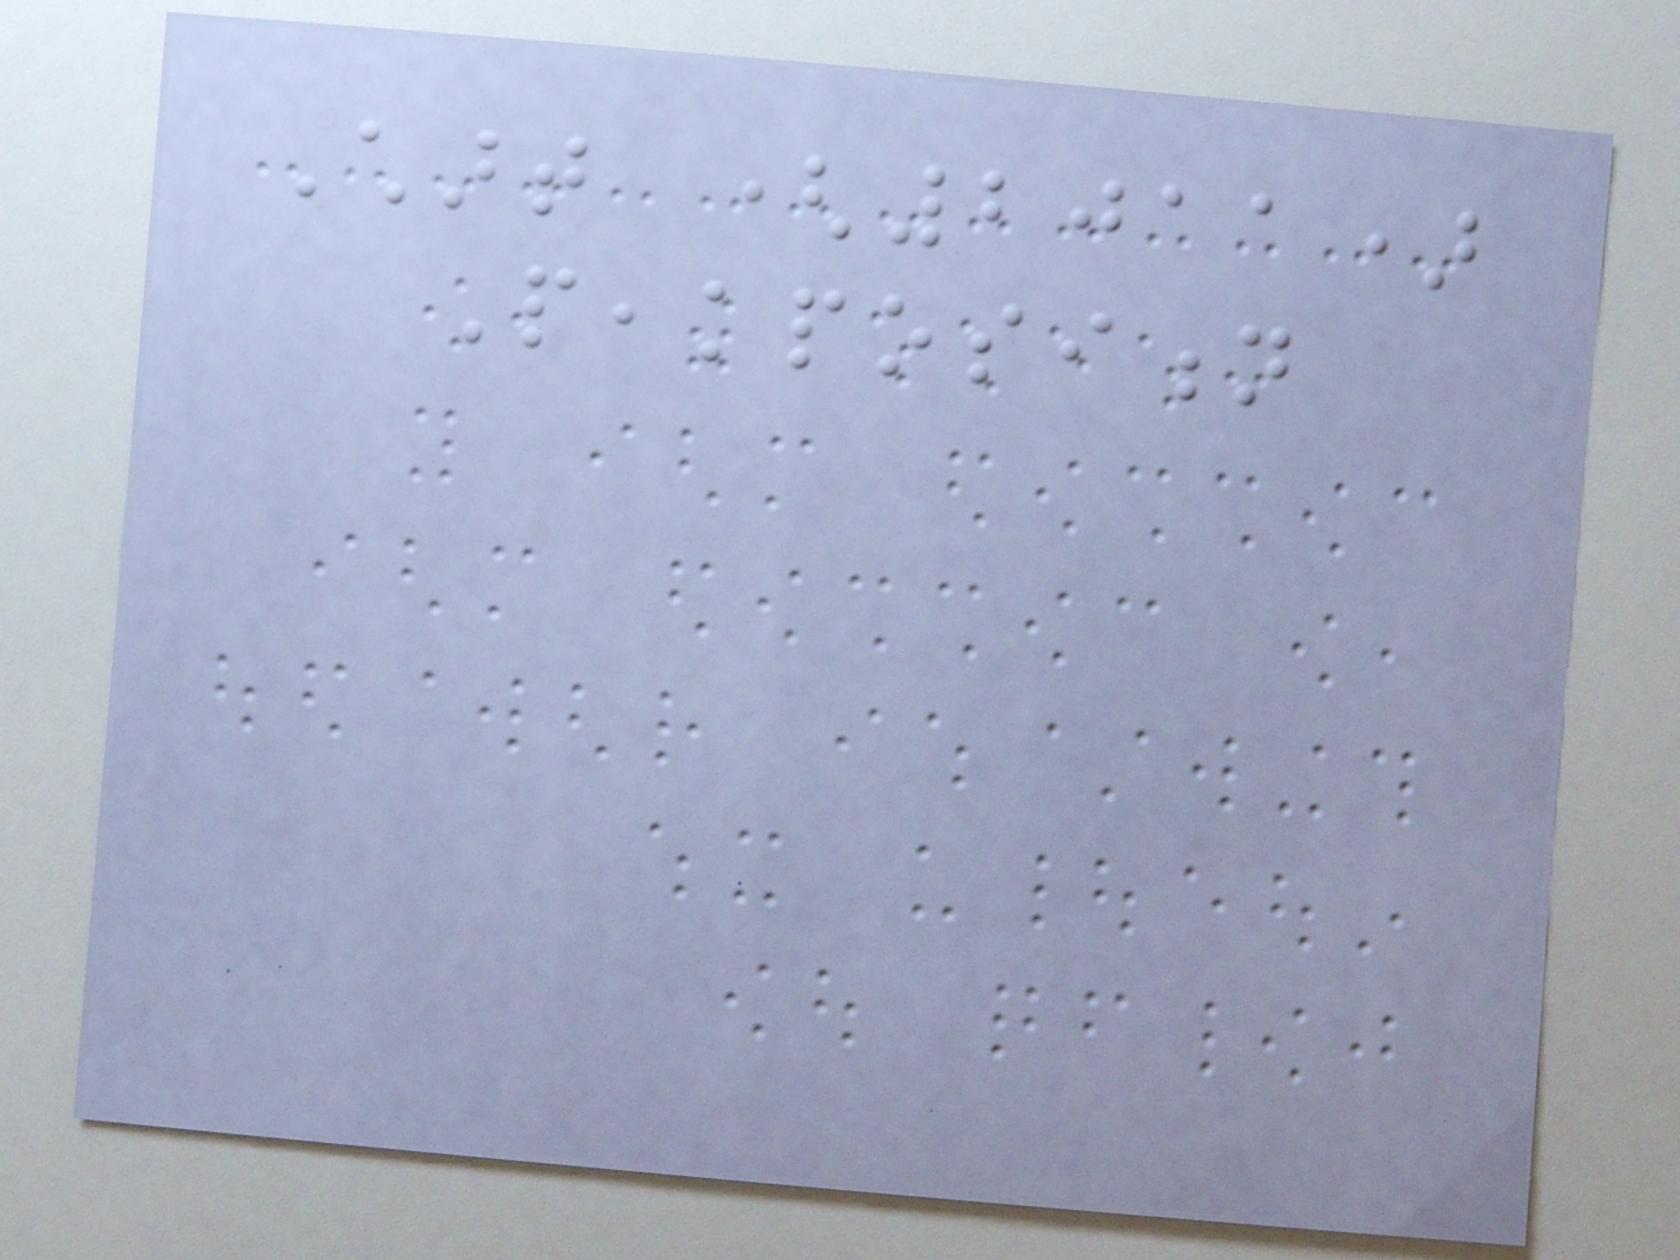Chart (2011)
Peakposition
